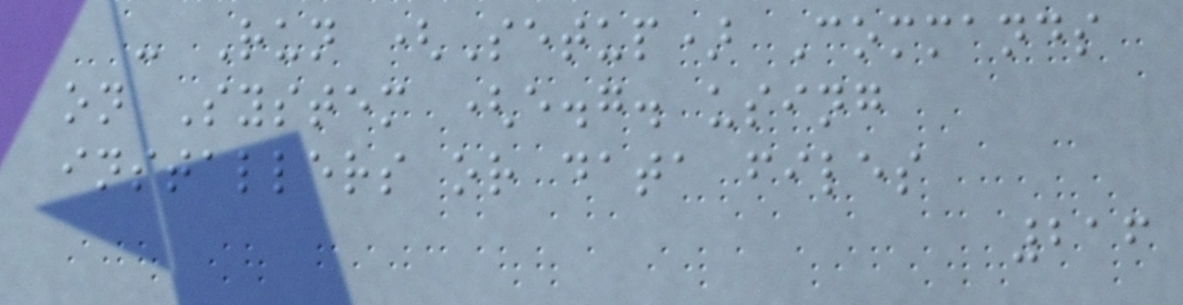- Run (Setup) Commands
on System (e.g. using
installers or data files
216
